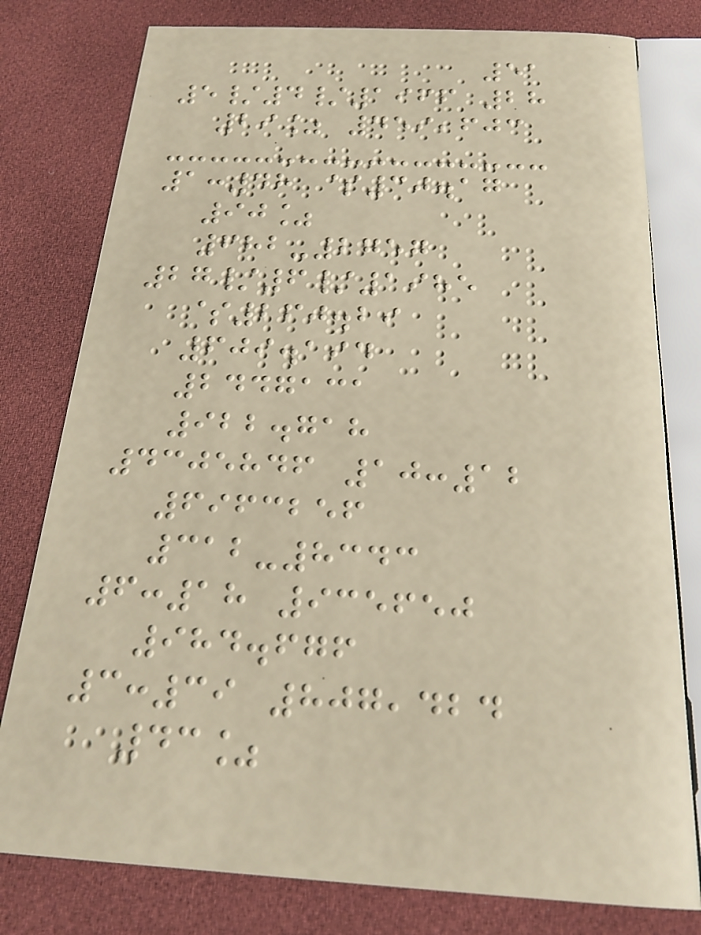51
5/4/1966 28
29% 459,603
1:48 $30.17
90%
682-2757
27/6/1985
$260.29
609.194
2447131
922.718
4305846 10:12
6963256
312-8343
6:18 935650
984.676
3:39 807,424
43%
